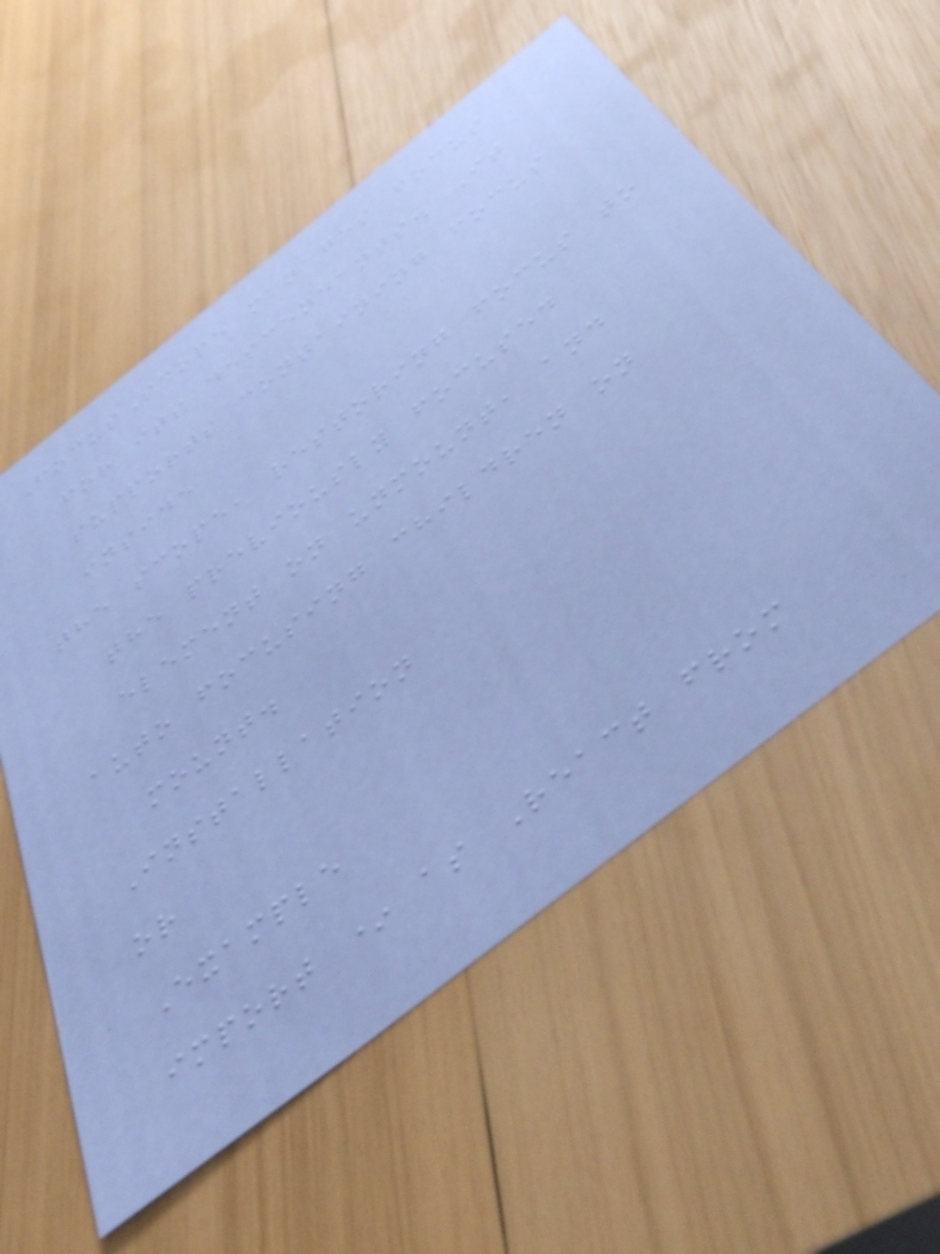FocusScope manages focus
for its descendants. It
supports containing focus
inside
the scope, restoring focus to
the previously focused
element on unmount, and
auto focusing children on
mount.
Installation
or
Example
import * as React from
